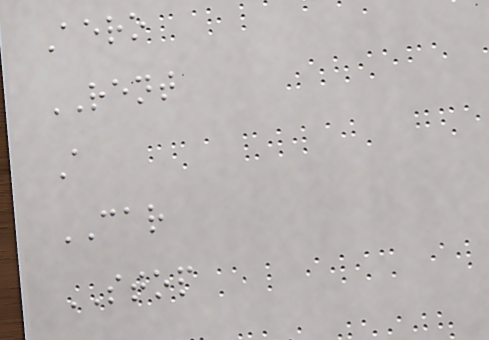Aero
RENT
A
CAR
STOP
